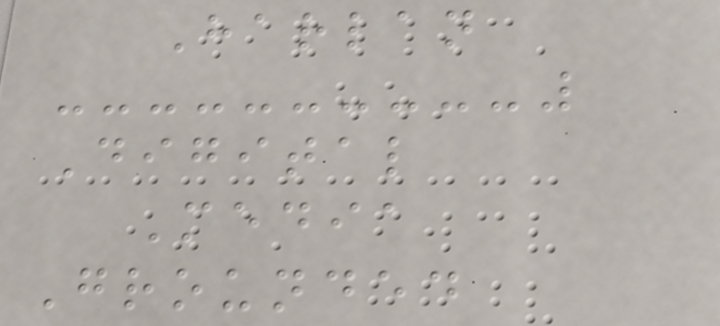Harlan
Digital
Media
Grounded
